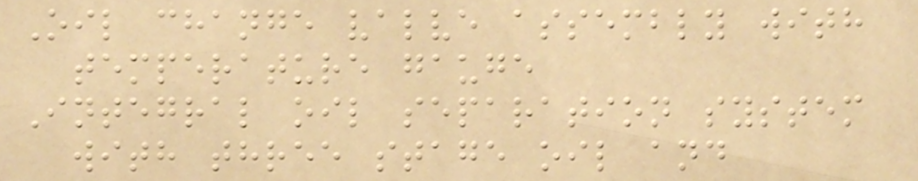Oil change valve assembly with
temperature gauge
Integral oil separation system
with three stage oil and
